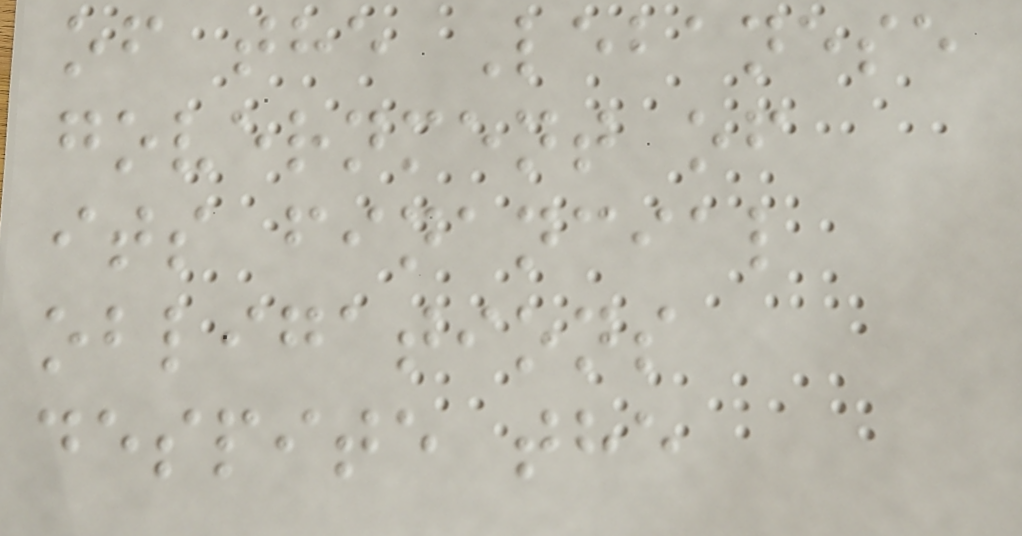of the Lebanese
government of
its financial
obligations
despite the
